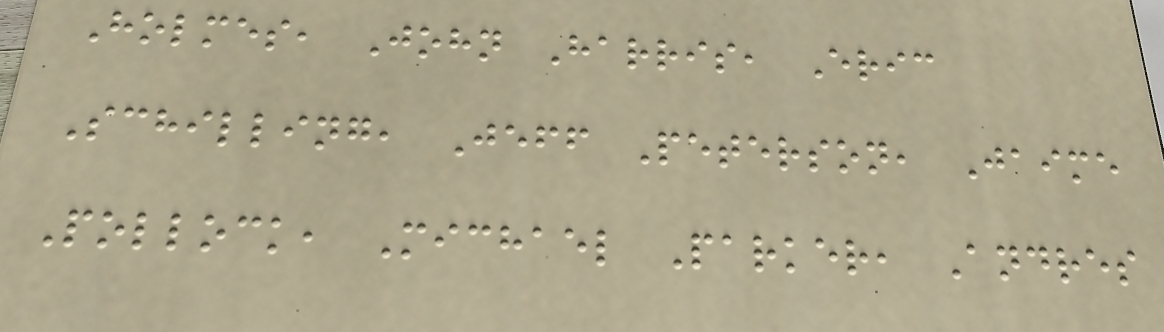Holmes, John Harris, Eric
Schilling, Jeff Peterson, Jaime
Pollock, Michael Parker, Andres
